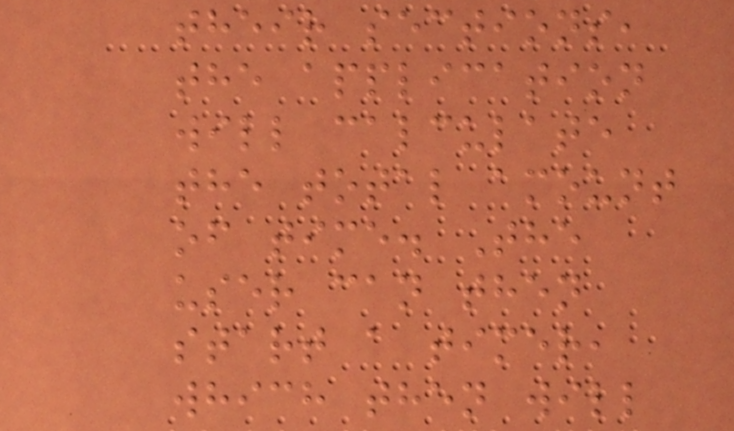their sections,
the application
will calculate
the total amount
of time. The
user can then
start a timer,
which then will
